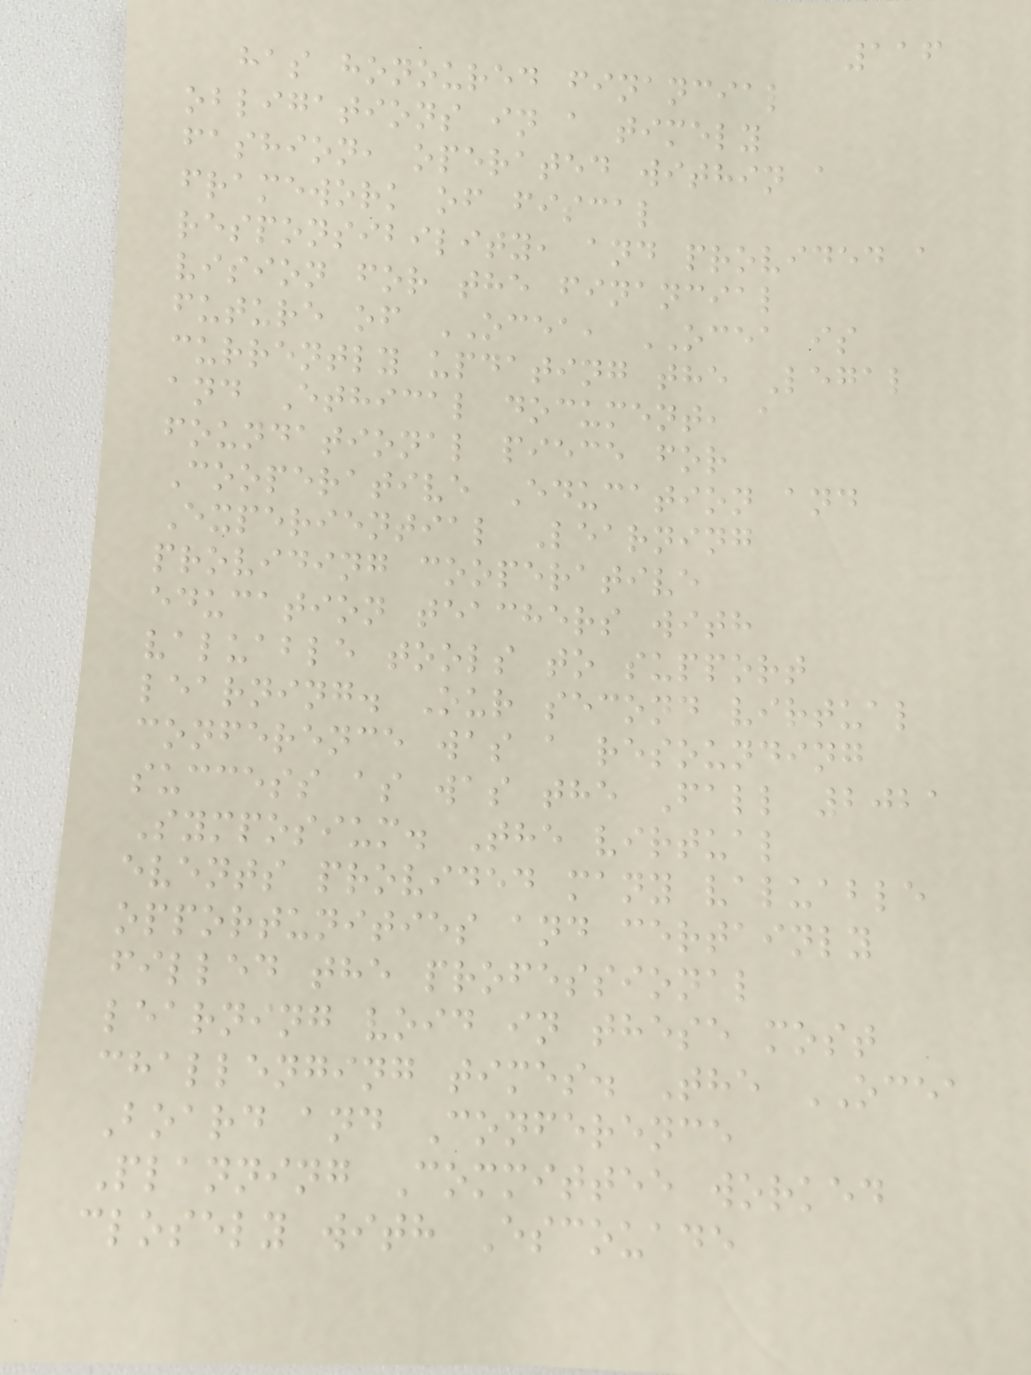116
has honoured financial
obligations in a timely
fashion, operated within a
framework of fiscal
responsibility, and provided a
vision for the financial
future of OCEA, OCEA is
currently updating the Legal
and Ethical document, a
foundational piece for
Cooperative Education and
Experiential Learning
providing cooperative
education teachers with
valuable tools to support
learning. Our second virtual
conference was a resounding
success as was the Fall 2021
Symposium. The virtual
events provided many valuable
opportunities and certainly
filled the professional
learning void in these most
challenging times. The OCEA
Board and Conference
Planning Committee worked
closely with Escouade
